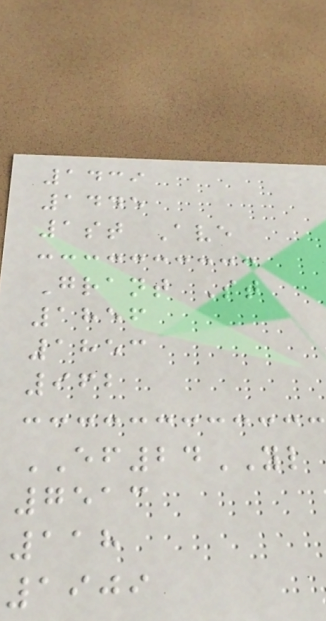1439
1445
1st Ave
Grant St
1856
1853
962
EF24YL
7513
118
1909
